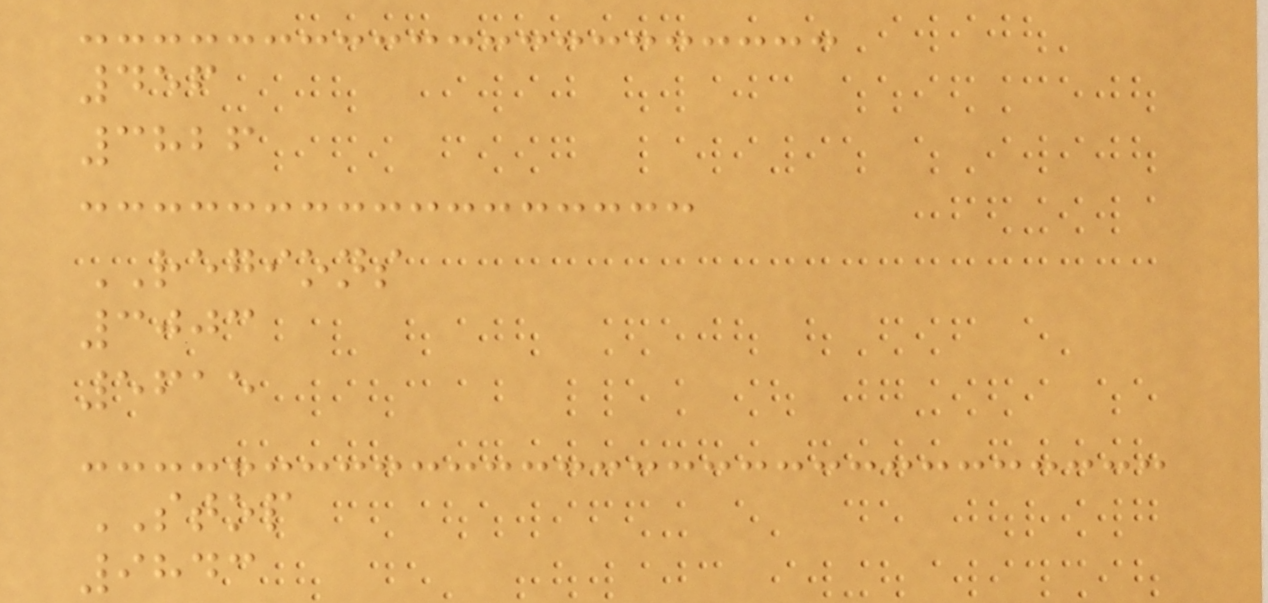456
3826
REGIONS
3003
5615
STOP
9843
